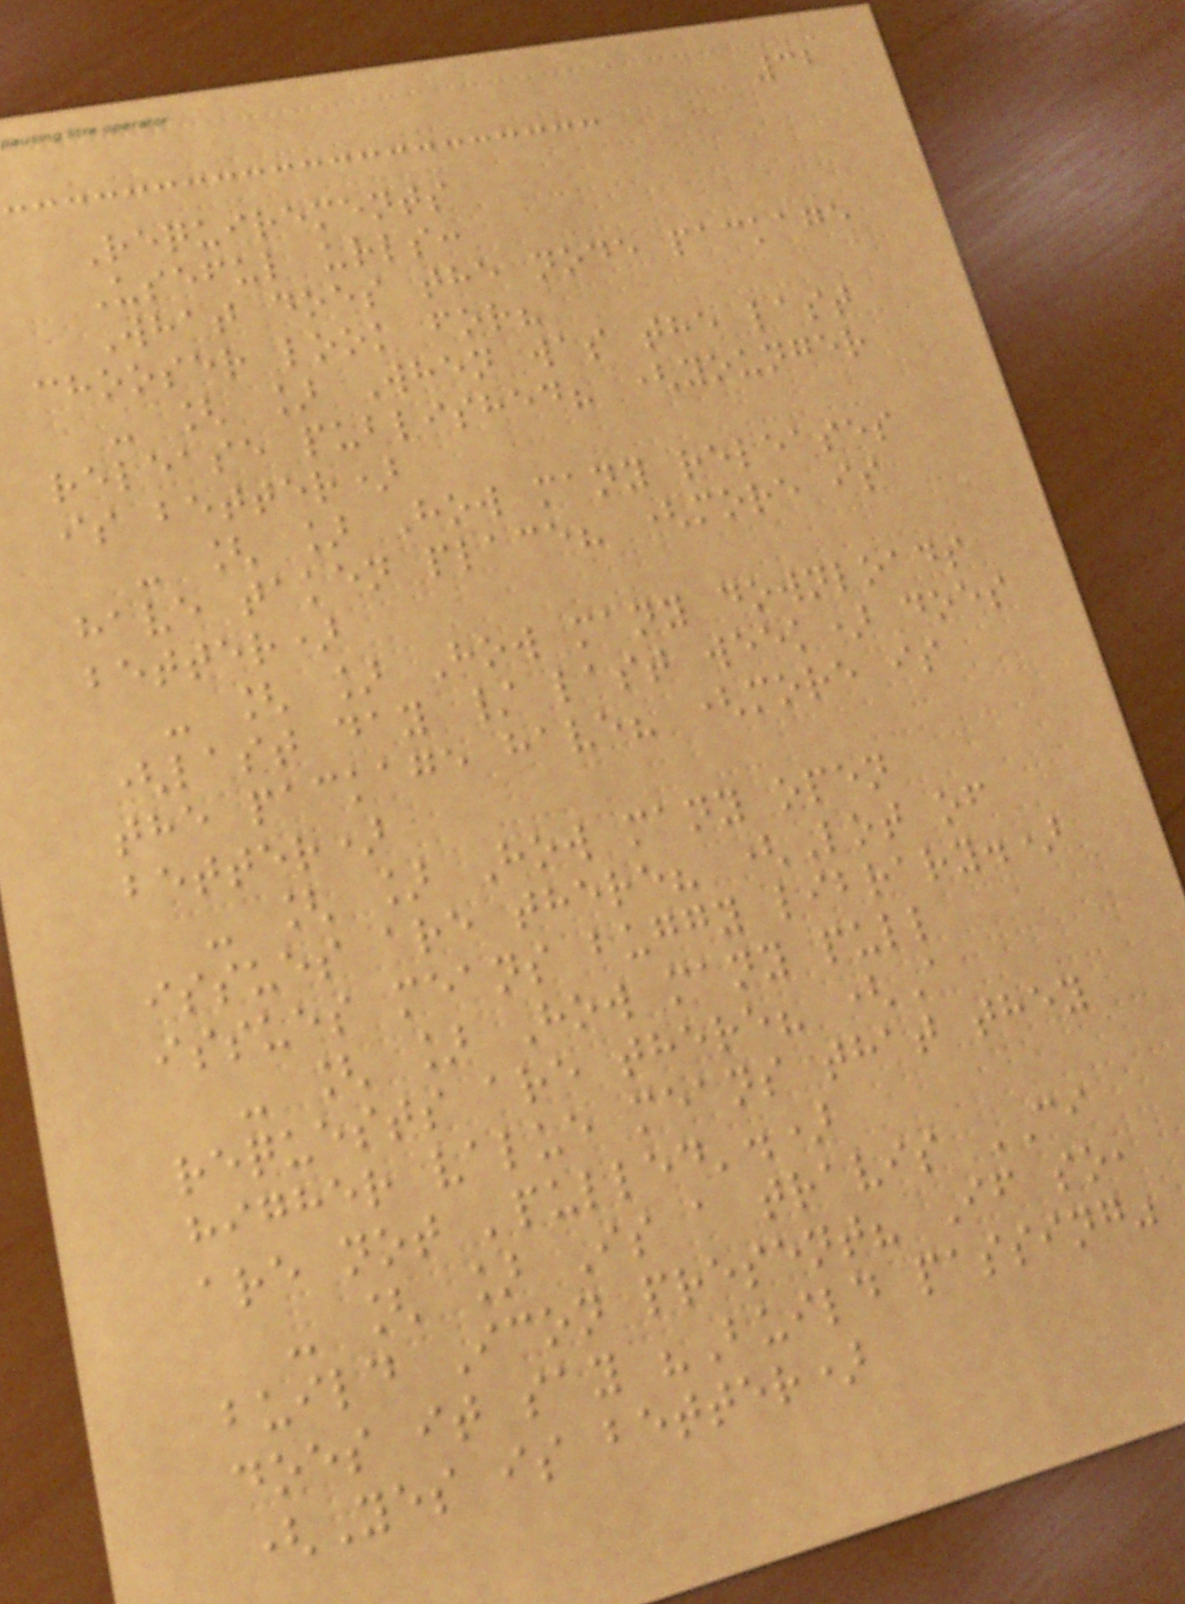32
Requirements
Useful urls:
What does the node package
chooser look for?
- [ ] When was the last
release published? (younger
is better)
- [ ] How many releases
have taken place? (more is
better)
- [ ] How many downloads
(last day / last week) does
the package have? (more is
better)
- [ ] How many open
issues are there? (Lot of
issues means buggy library.)
- [ ] How many pull
requests are there? (A
higher value means that they
are not 'pulled'.)
- [ ] Is a travis CI
build Icon present? If so,
does it say "Build passing"
(Yes is better)
